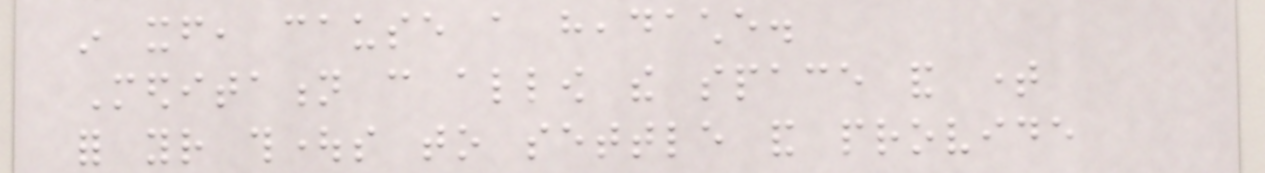in itself, cause a headache.
Meditation can allow the space and time
for your thoughts to settle and provide
